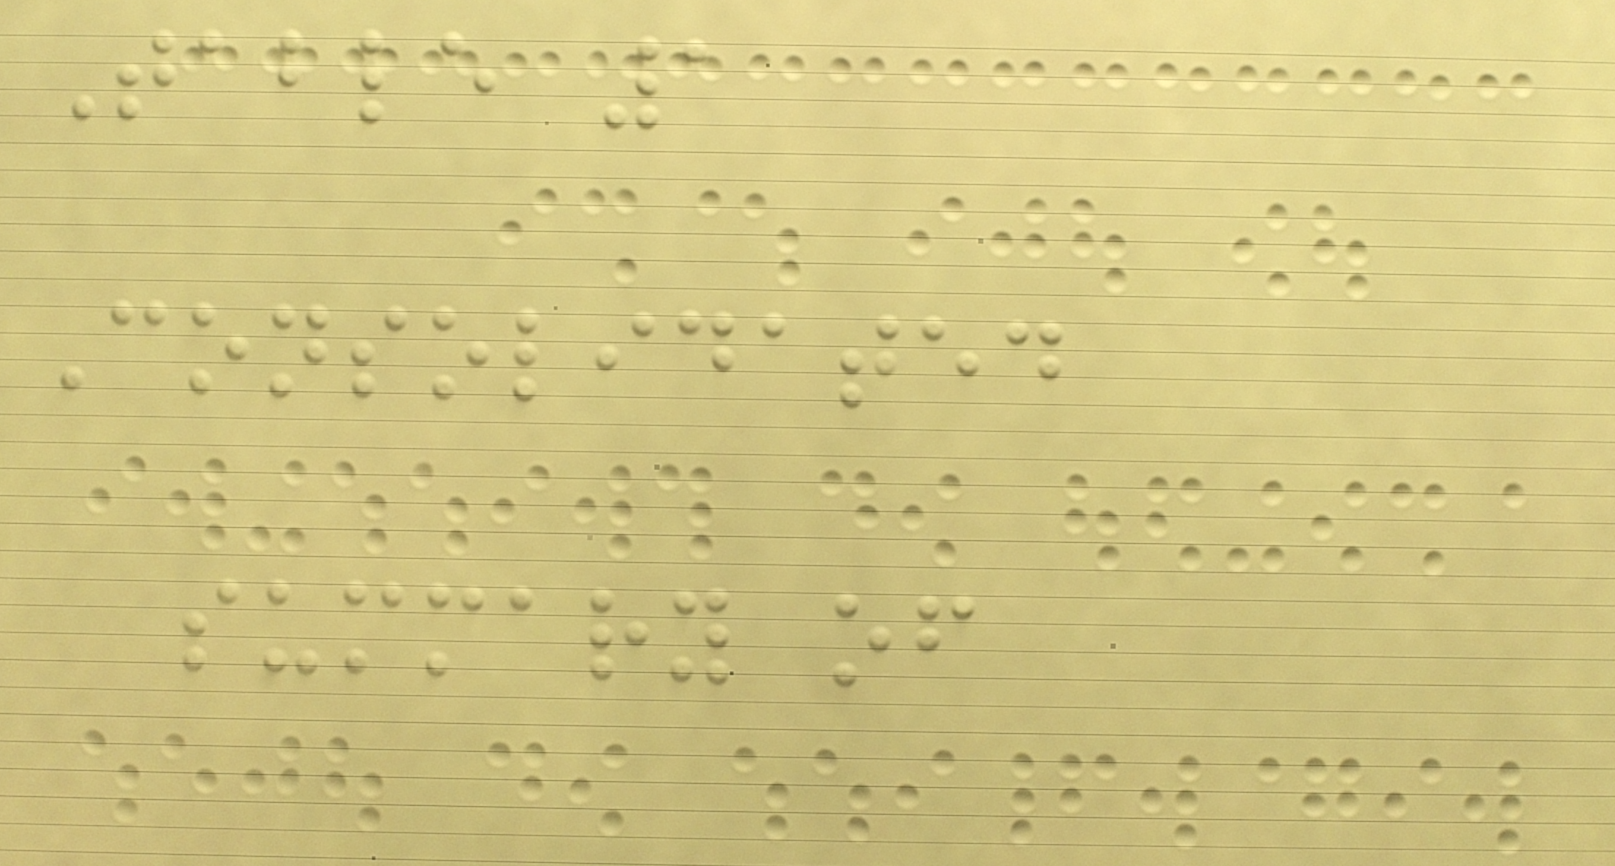Table 1
Consolidated
summary of
